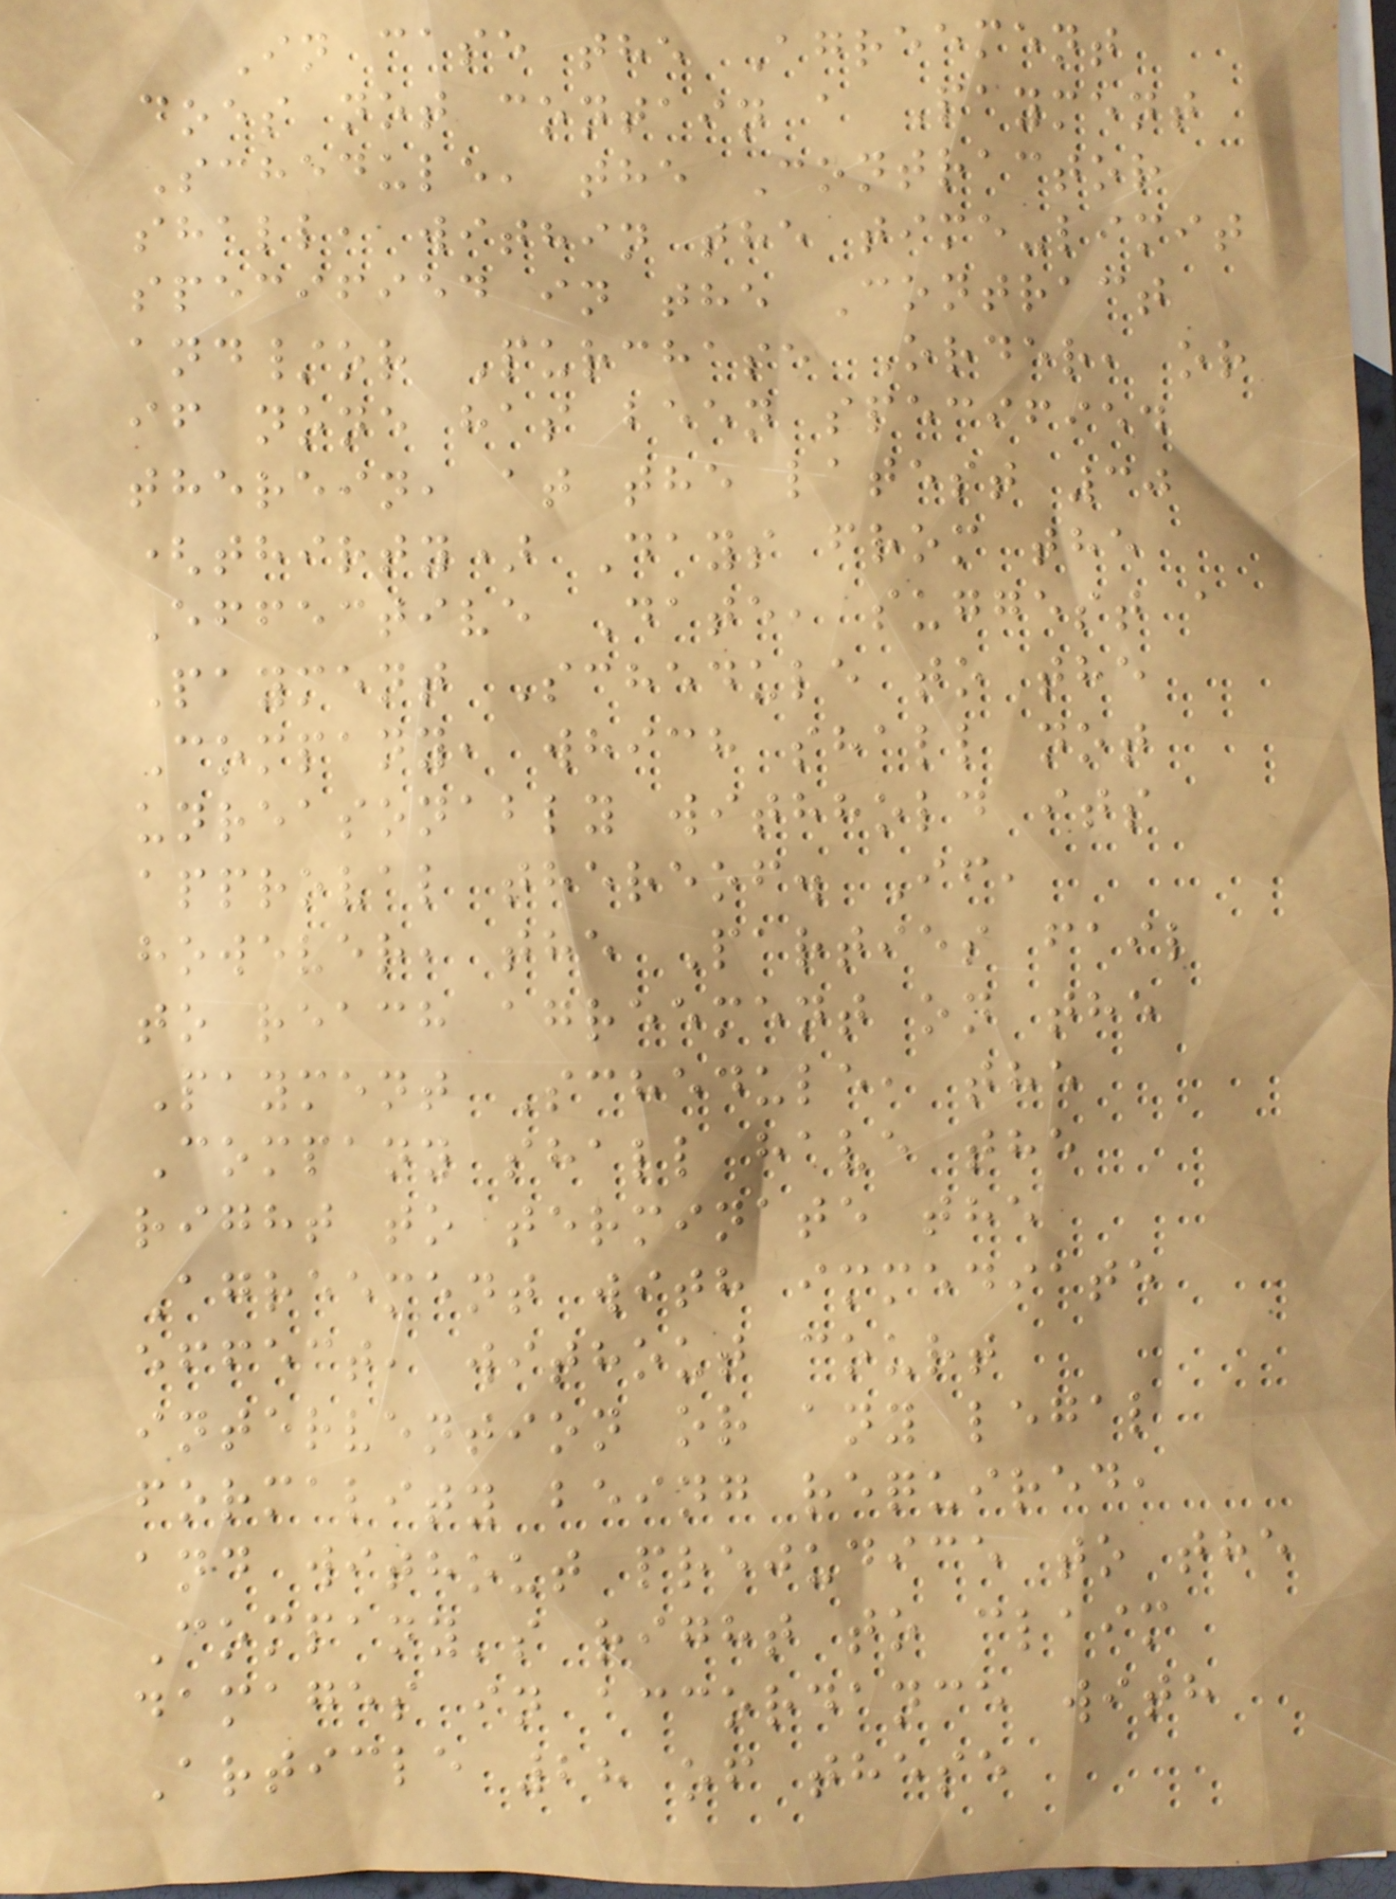In case the Agreement
does not contain a Payment
Schedule, the Contractor
shall, within the time-limit
specified in the Contract
and/or Purchase Order, or
if none has been specified
therein, at the latest 30
(thirty) Days from the
Effective Date, suggest a
Payment Schedule to the
Company, which shall not
unreasonably withhold its
approval thereof. If,
however, the Parties fail
to reach agreement on the
Payment Schedule, the
Company shall have the
right to terminate the
Agreement with immediate
effect, without court
intervention or any legal
formality being required,
and without prejudice to the
Company's right to claim
damages in accordance with
Article 28 of these
